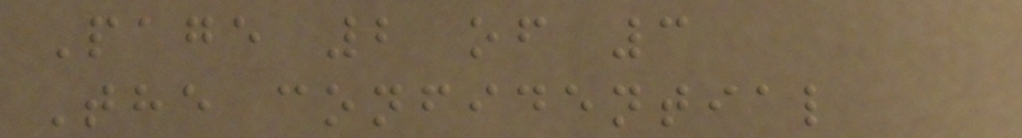Page 2 of 3
The confidential
